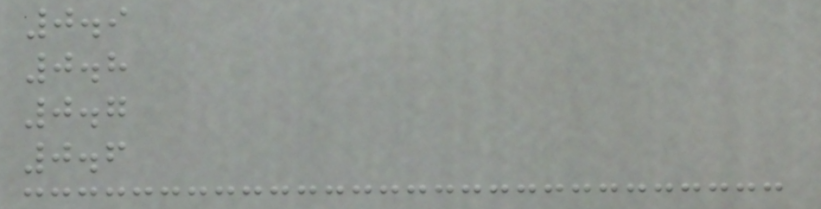0.9
0.8
0.7
0.6
